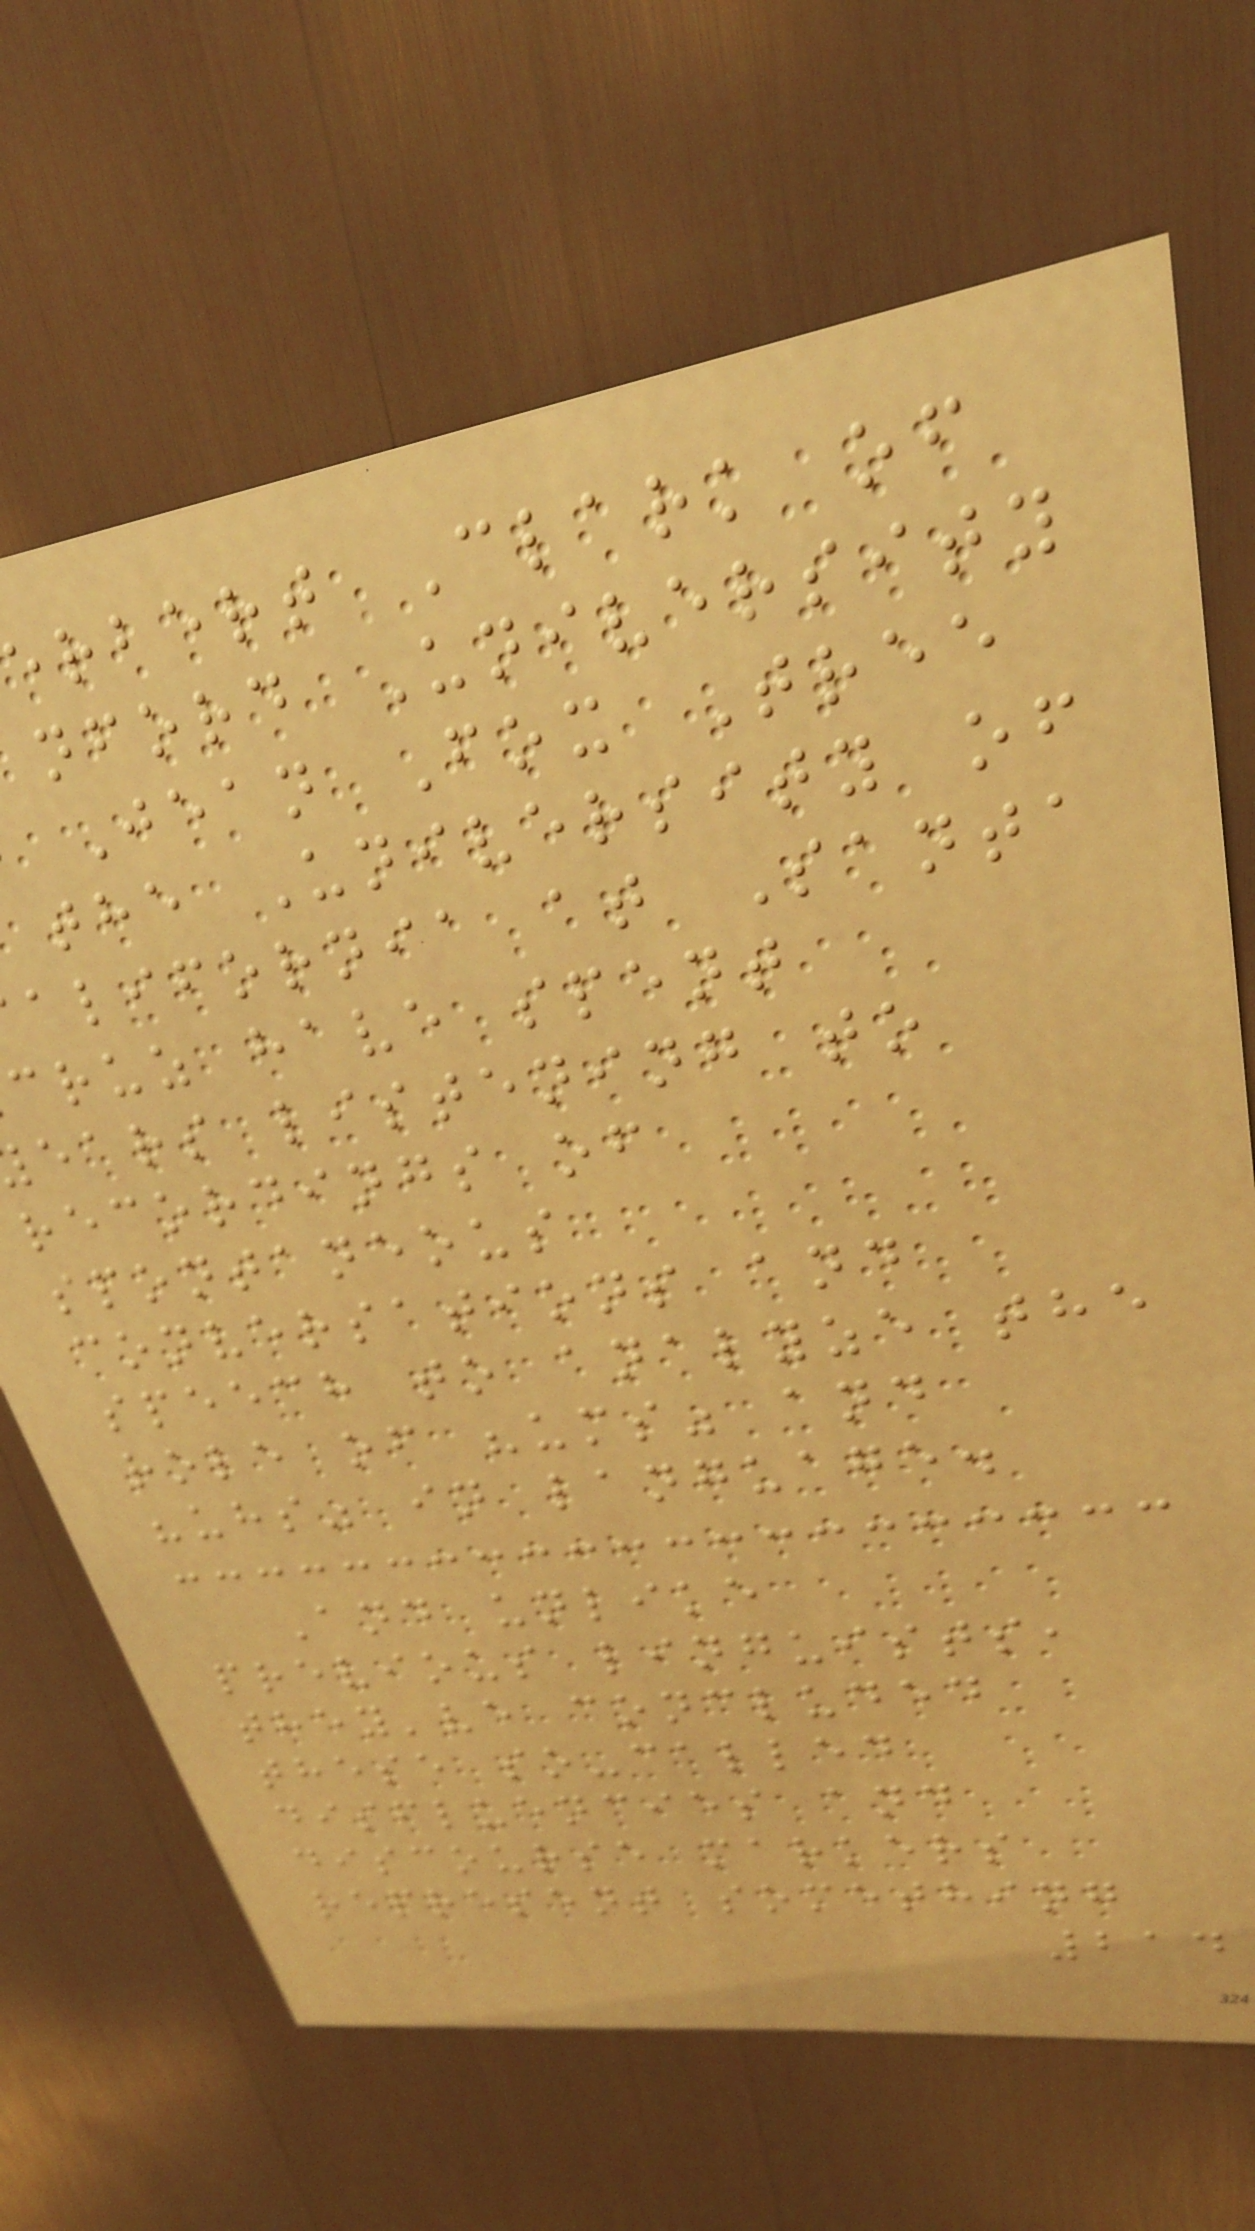erbert Clark of
nford University
Jean Fox Tree
the University of
alifornia at Santa
cruz have spent
ears listening to
recordings of
spontaneous
conversations and
speech to analyze the
role of "ums" and
"uhs" in language.
And unlike
previous linguists,
they've concluded
these so-called
disfluencies and
discourse markers
represent something
214
